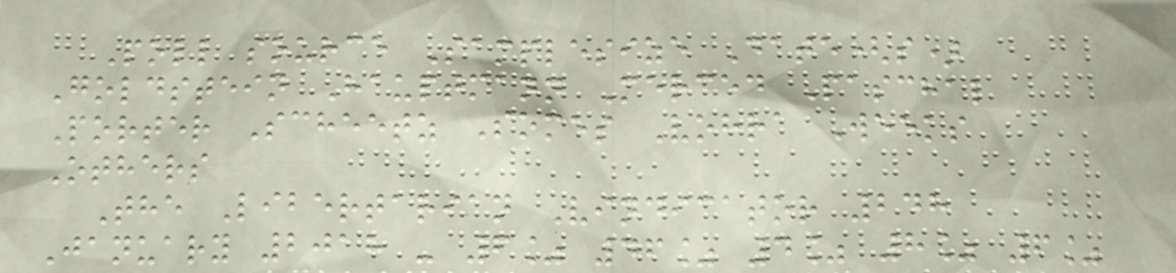Poll source Samplesize Date(s)
Goldstein Hauptmann Merced Paschal
Porter Scheetz Somes Vohra Weeks
Others
The Libertarian Vindicator 248
January 2018 - 6% 46% 4% 8% 6%
